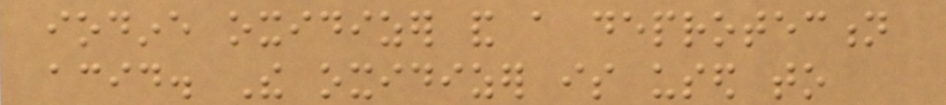iodine oxidizer and a deprotection
acid. The oxidizer is used to
